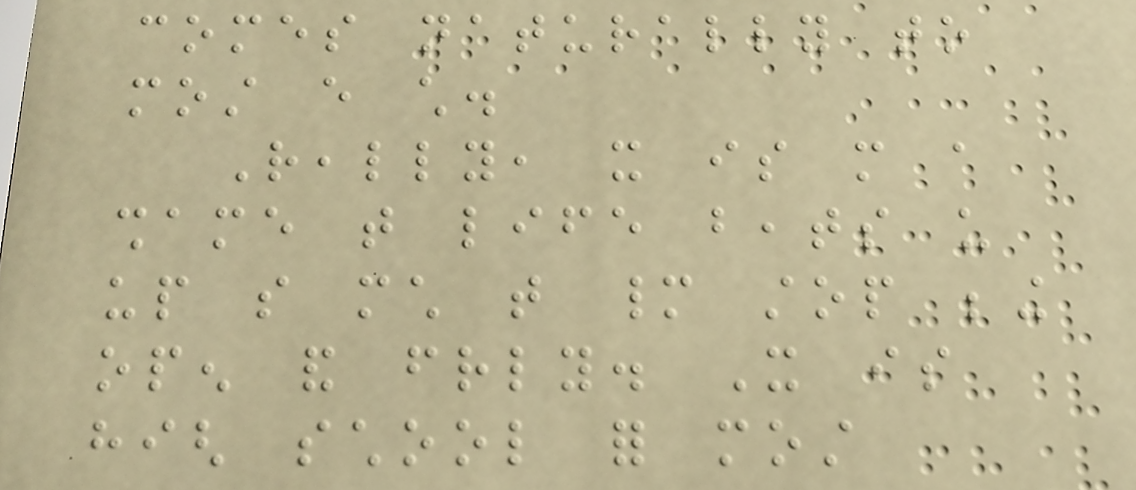comes naturally to
most every child.
Really, it is more a
shame that life beats us
up so much that many stop being
open and friendly. It is
high school for most
